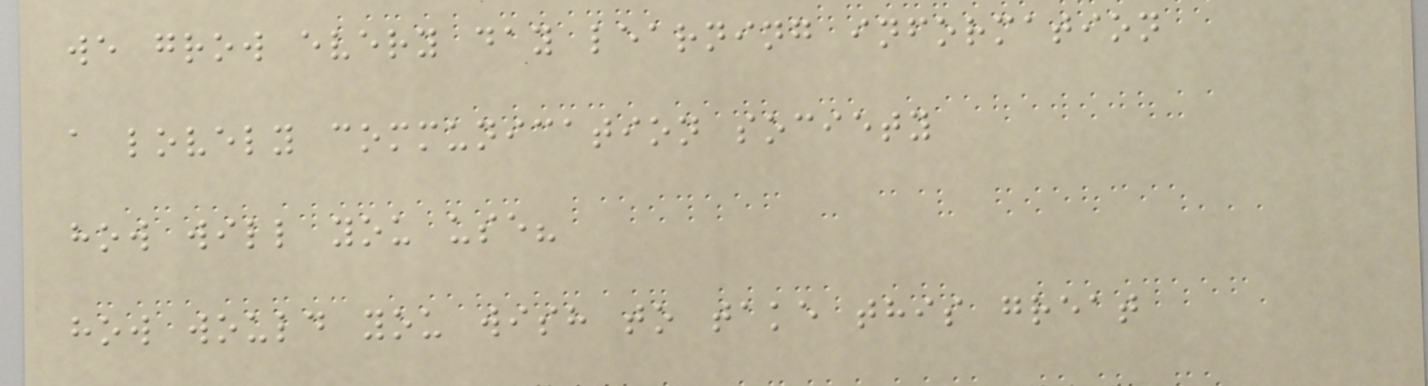we grow every day learning information
a lovely communication society
how will you use?
how would you wish to take this great
